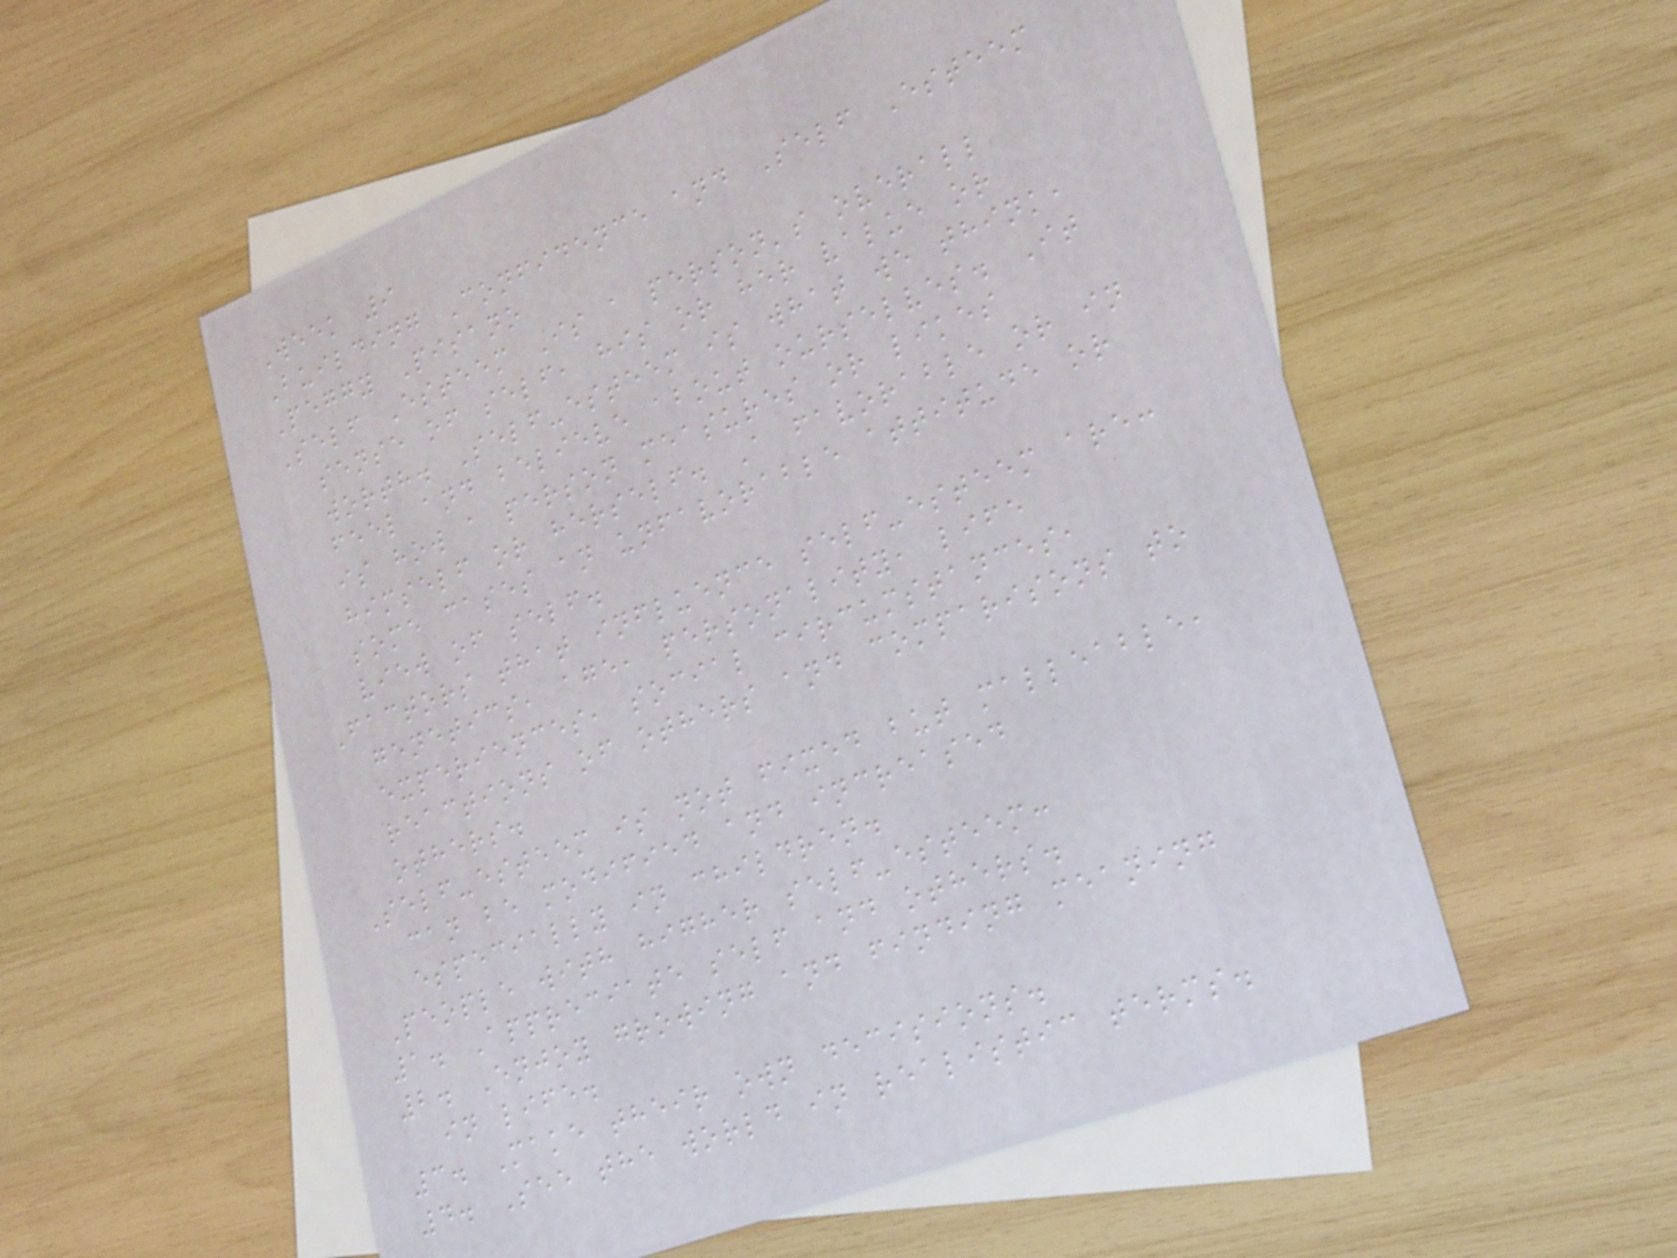Week 9
Building Confidence and Self Esteem
Peggy Pisano
Self Esteem Is a person's overall
sense of self, his or her value or
worth. Self-esteem is what we think,
feel and believe about ourselves. It
is how a person measures or likes
himself or herself. A favorable or in
some cases an unfavorable attitude or
view of self.
Factors that influence self-esteem are:
genetics, age, personality, life
experiences, social circumstances,
reactions of others and comparisons to
others.
Self-esteem is not fixed but malleable,
can be modified and increased
especially in children.
People with higher self-esteem:
1. Appreciate self and others.
2. Enjoy growing and finding meaning
in life.
3. Make their own decisions.
4. See the world in realistic terms.
